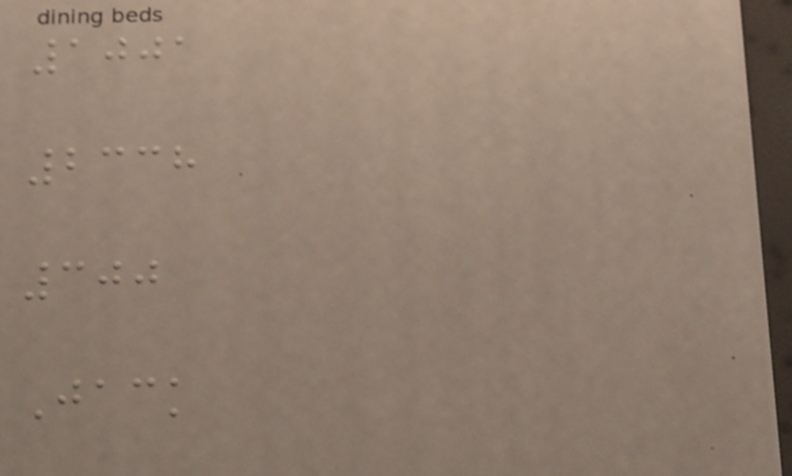1001
2338
300
Jack
